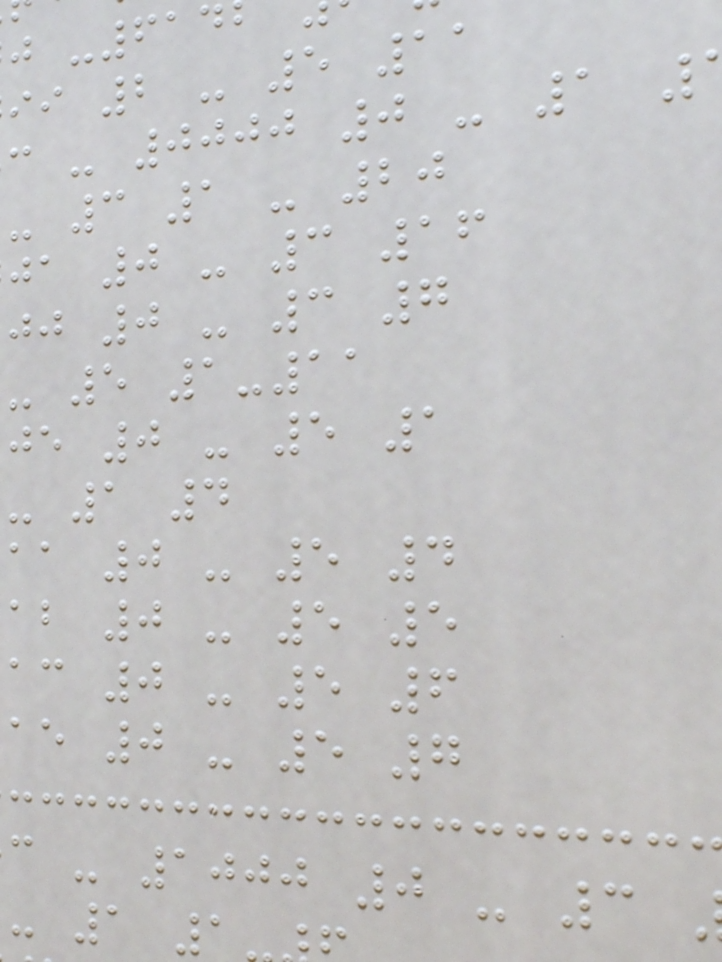j -614
ii 2 - 5 11
c - 0000 0 - 1
- 3 1 - 20
ja 0 - 3 16
jj 0 - 3 7
- 5 1-11
je 0 - 5 1
- 1 4
aa 0 - 5 4
ab 0 - 5 5
ac 0 - 5 6
ae 0 - 5 7
c - 1000 0 - 3
- 1 1
